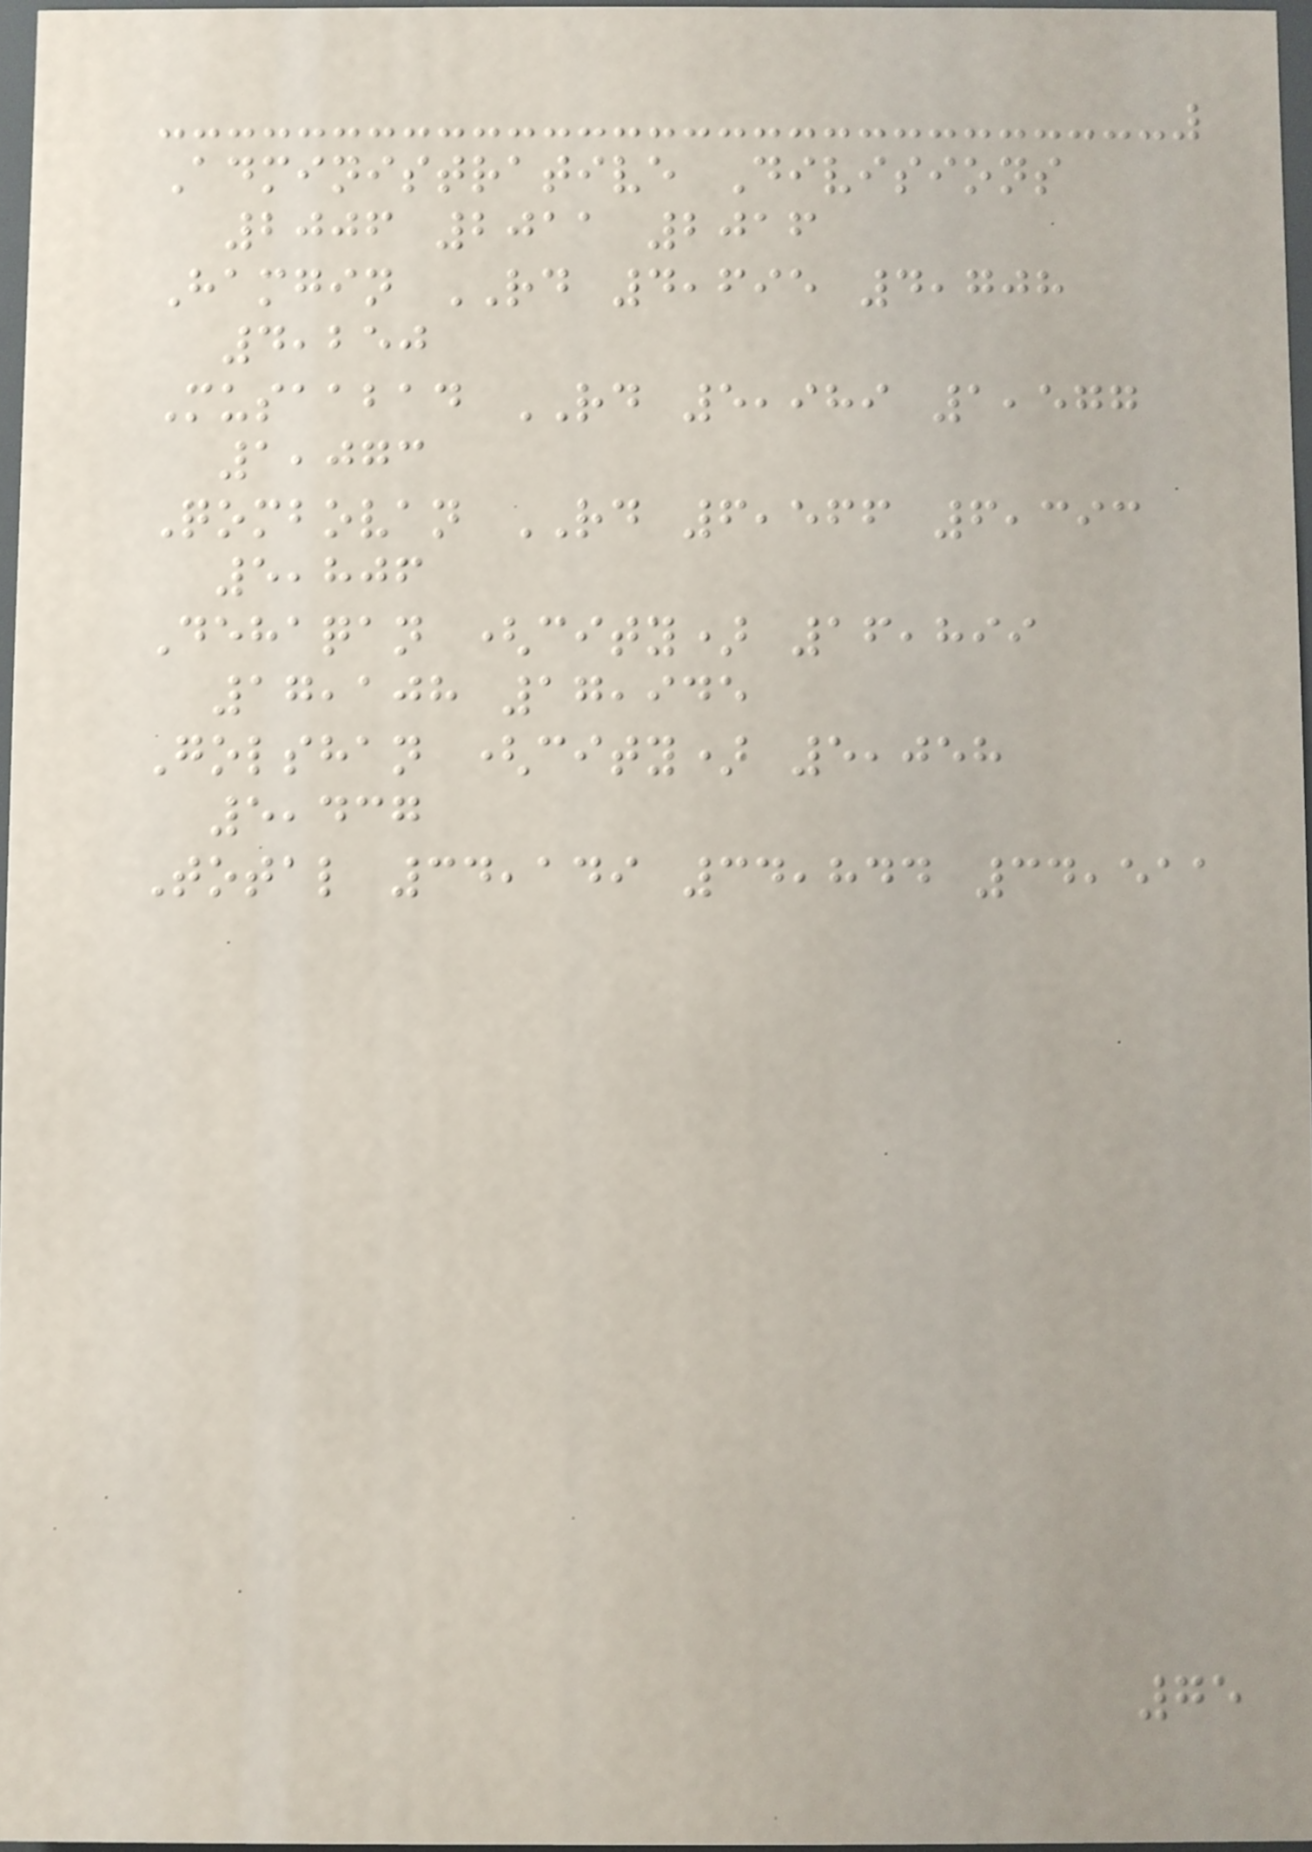Administrative Divisions
2006 2011 2016
Hamgin RD 4,695 4,708
4,250
Musaabad RD 5,989 1,577
1,073
Qombovan RD 6,566 6,393
5,806
Dehaqan (city) 16,899
17,108 17,945
Golshan (city) 5,058
5,437
Total 34,149 34,844 34,511
75
